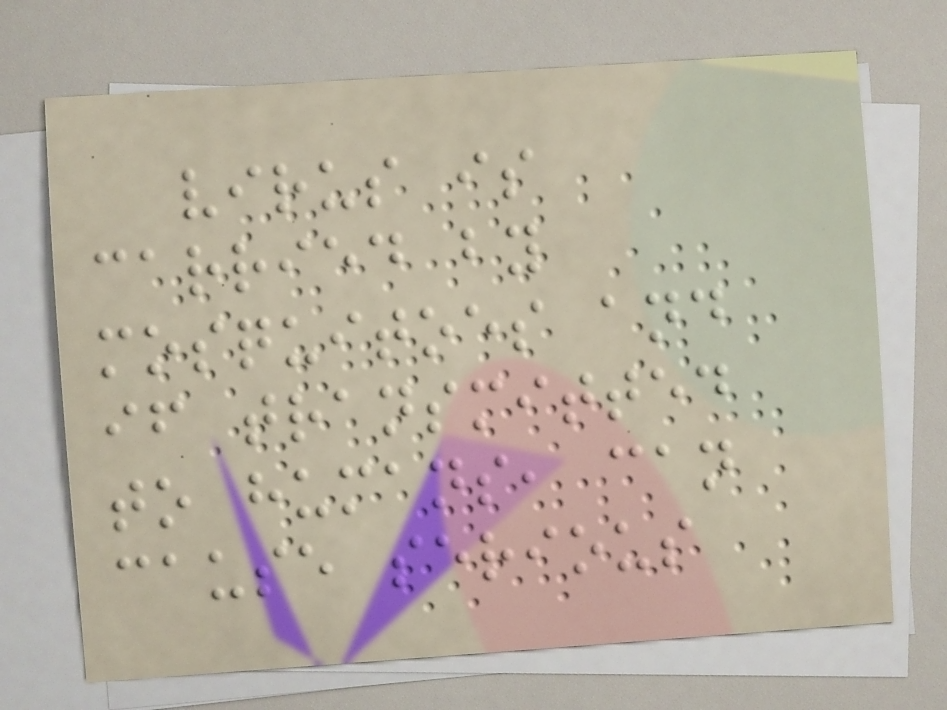virus is
carried by
mosquitoes and
if transmitted
to humans, can
cause serious
